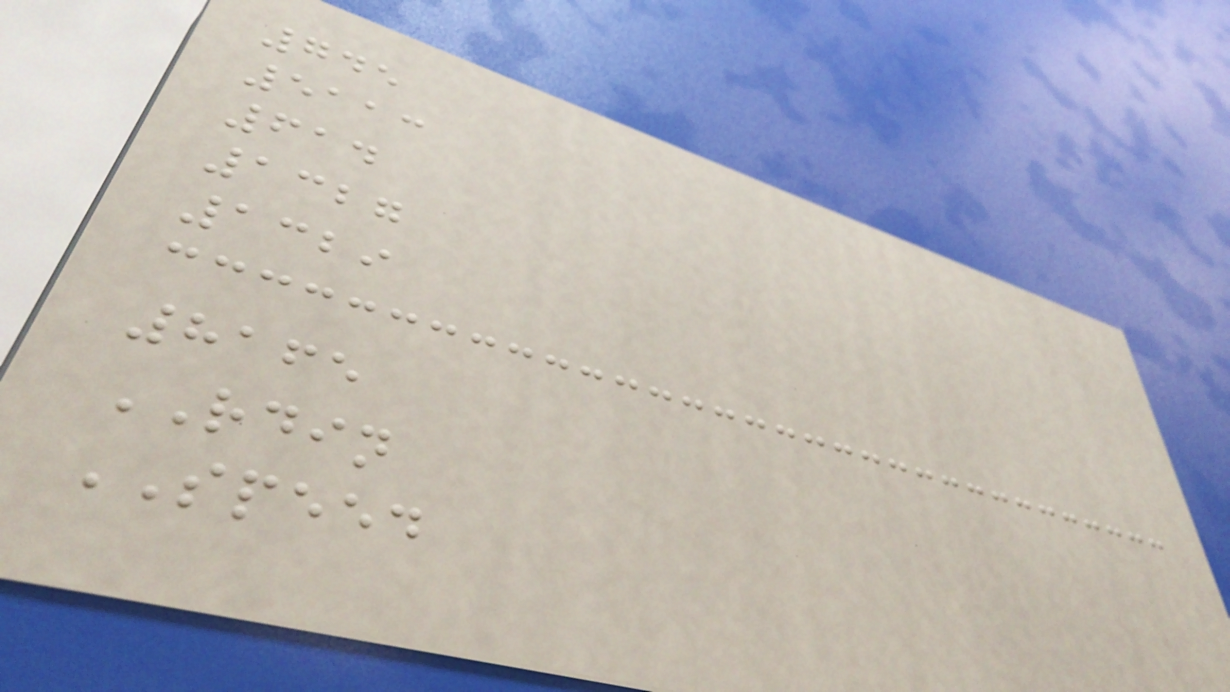745
5113
614
1327
1329
8165
RDIN
SPEED
